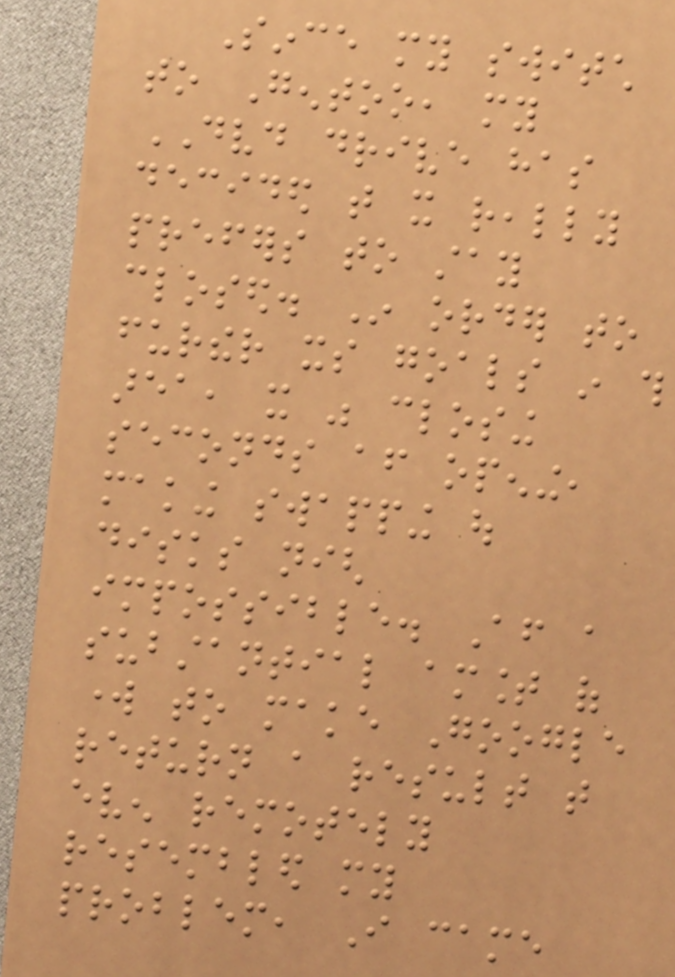Since my switch
to Gentoo, my
DVD drive has
decided that it really
prefers to stay
closed. In order to
further its goals in this
area, it was closing
seconds after opening,
making swapping out
disks nigh
impossible. After a
substantial amount of
work to make Google
return a result that
even remotely
resembled my
problem, I came
